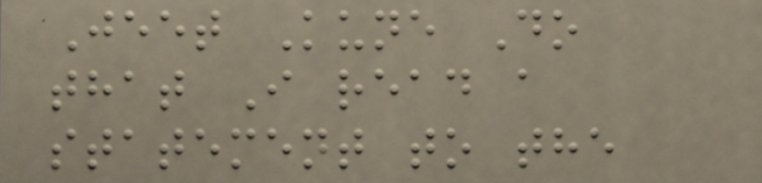Jeet Kune Do
that I read a
statement to the
